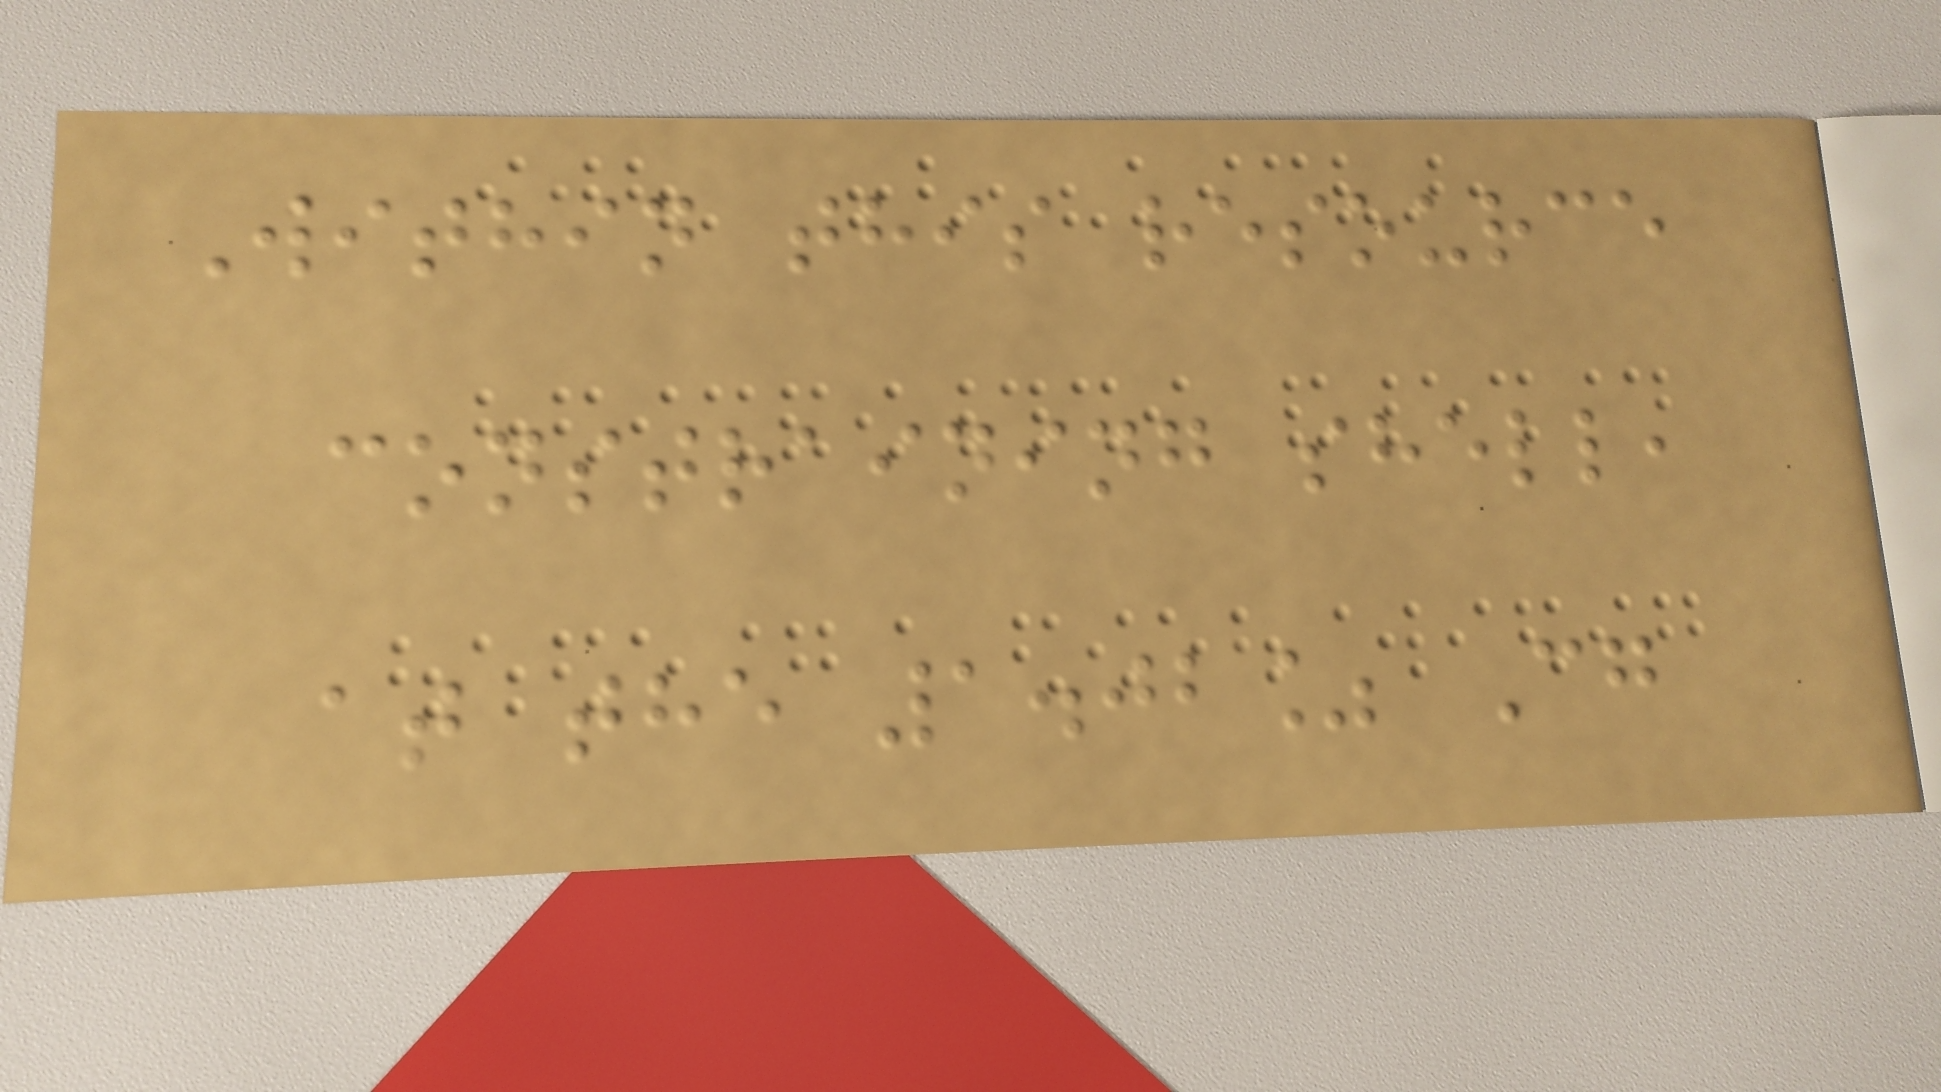Within this resource
constraining shell,
at the 1.02% Cg
